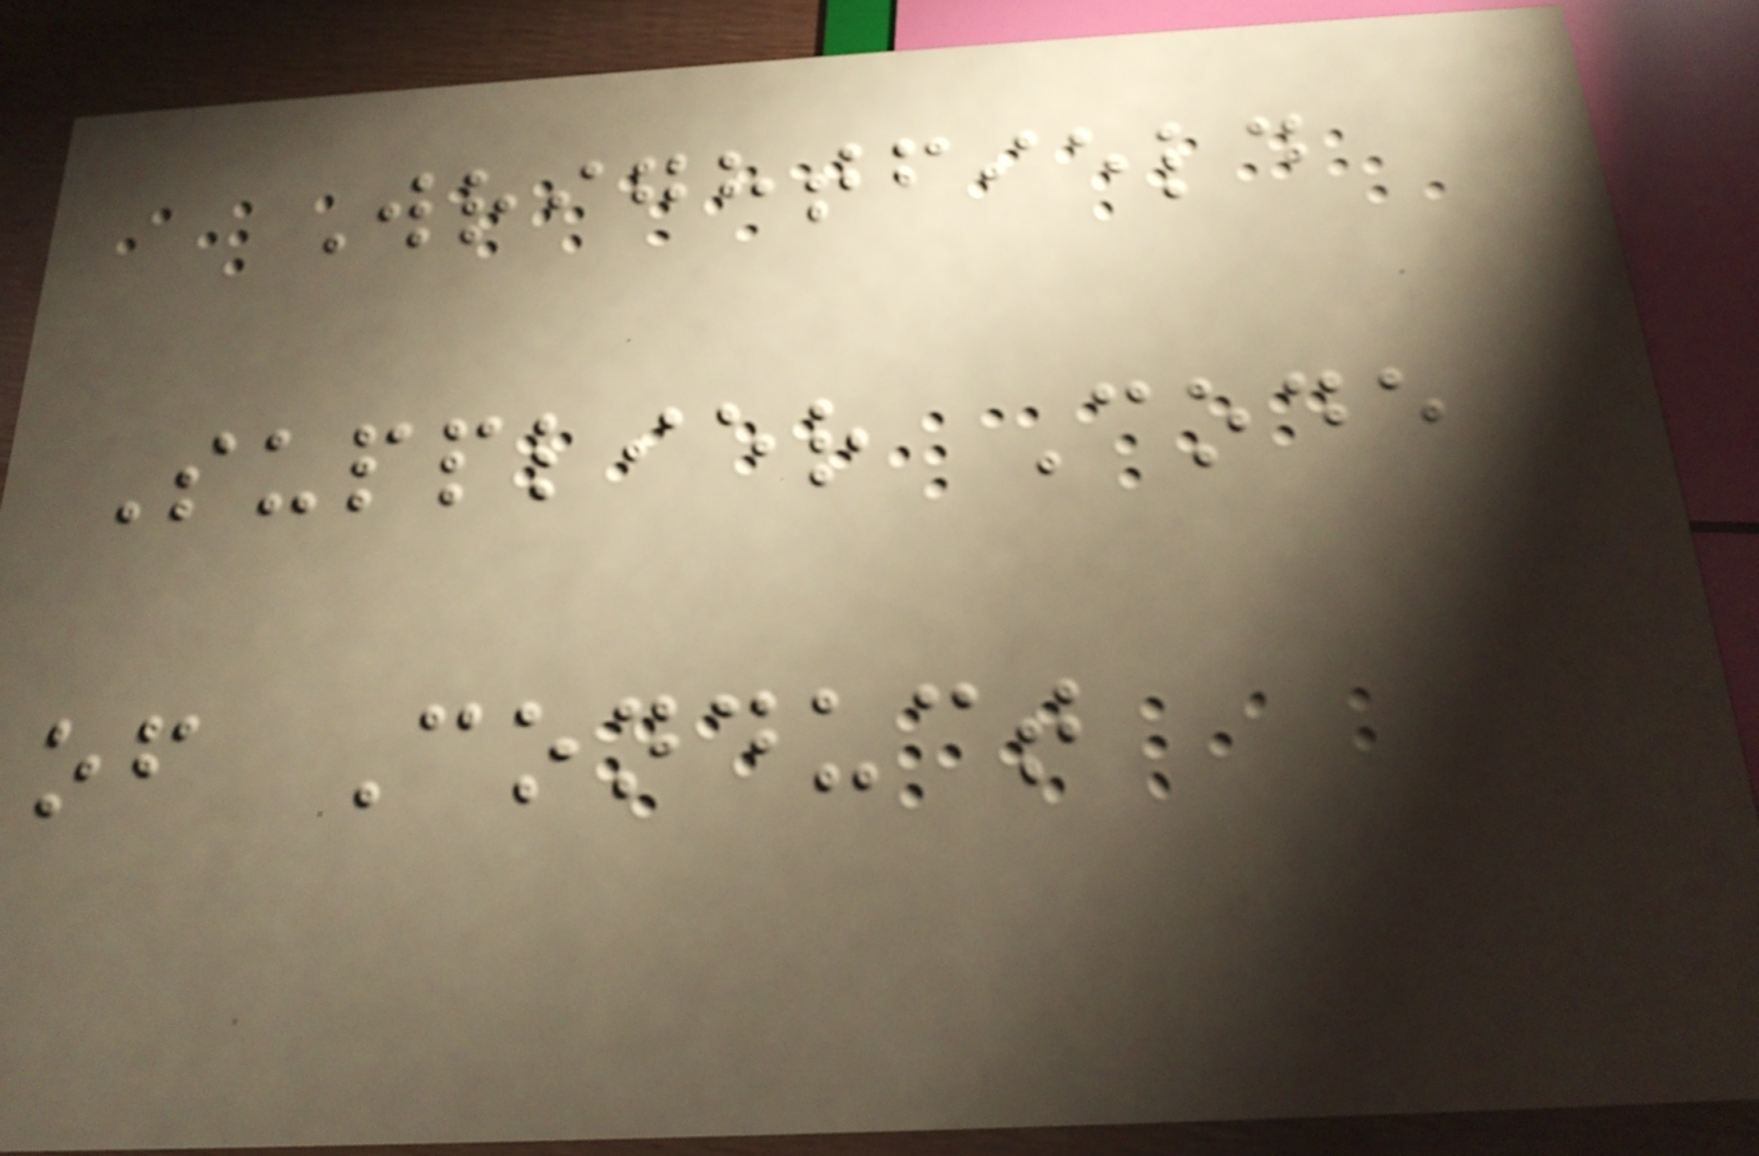Wrightfield
Supplier Code
of Conduct
